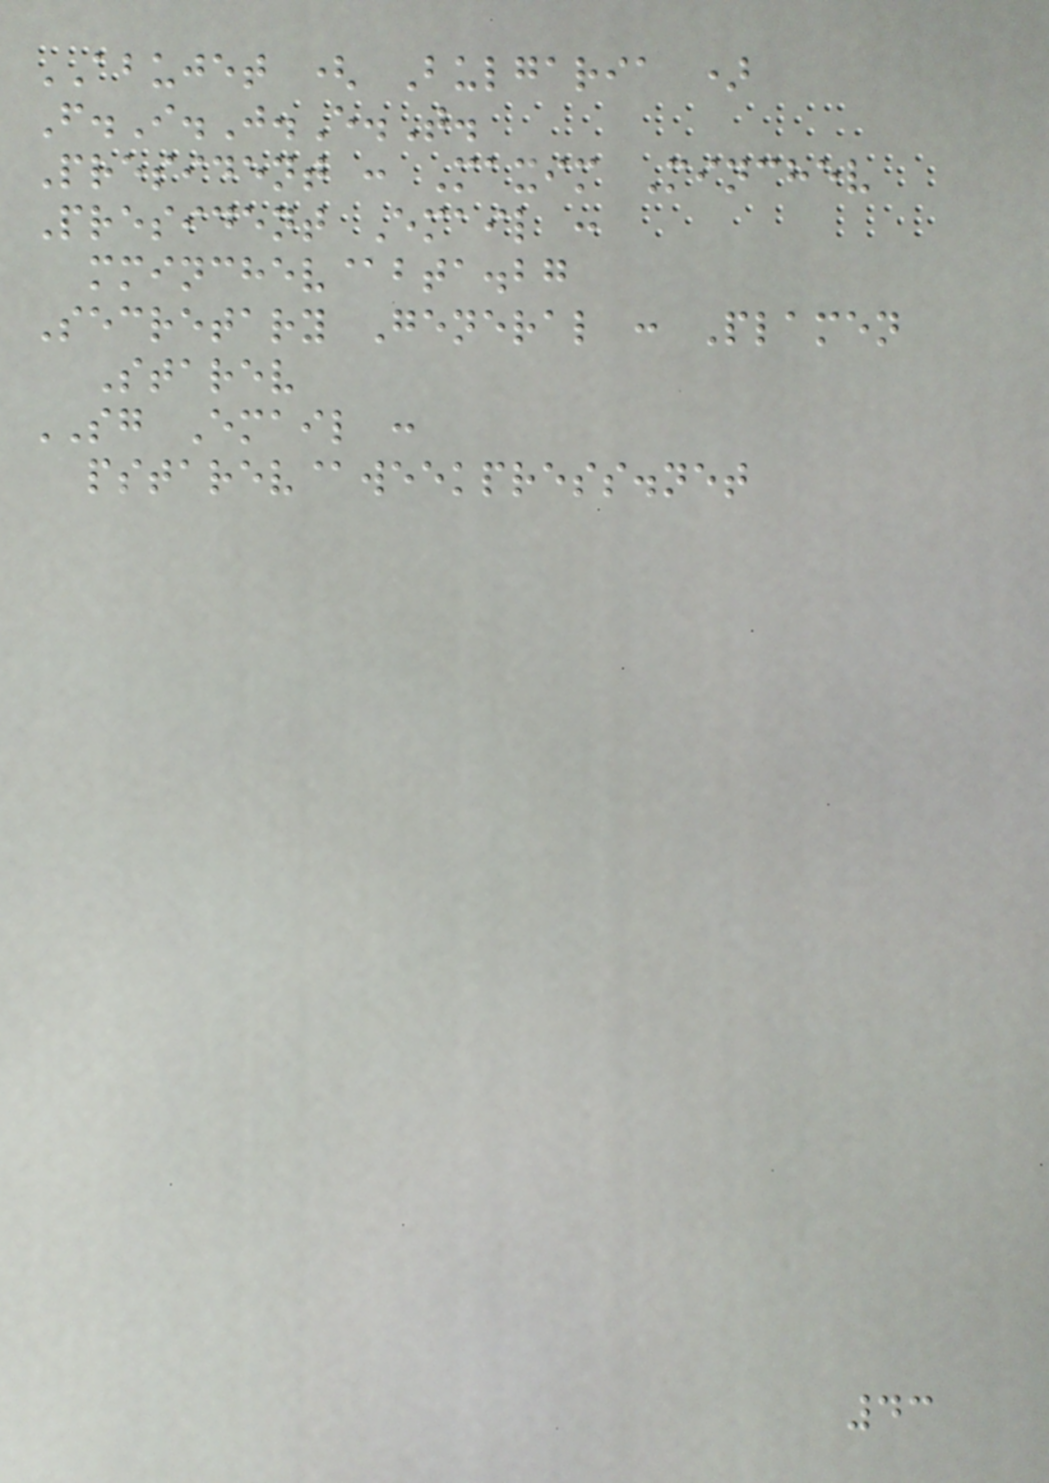ABUJET ( Bulgaria )
F.I.J.E.T.
President : Maxim Minchev
President Email :
mminchev@bta.bg
Secretary General : Plamen
Starev
SG Email :
pstarev@weekpress.net
43
